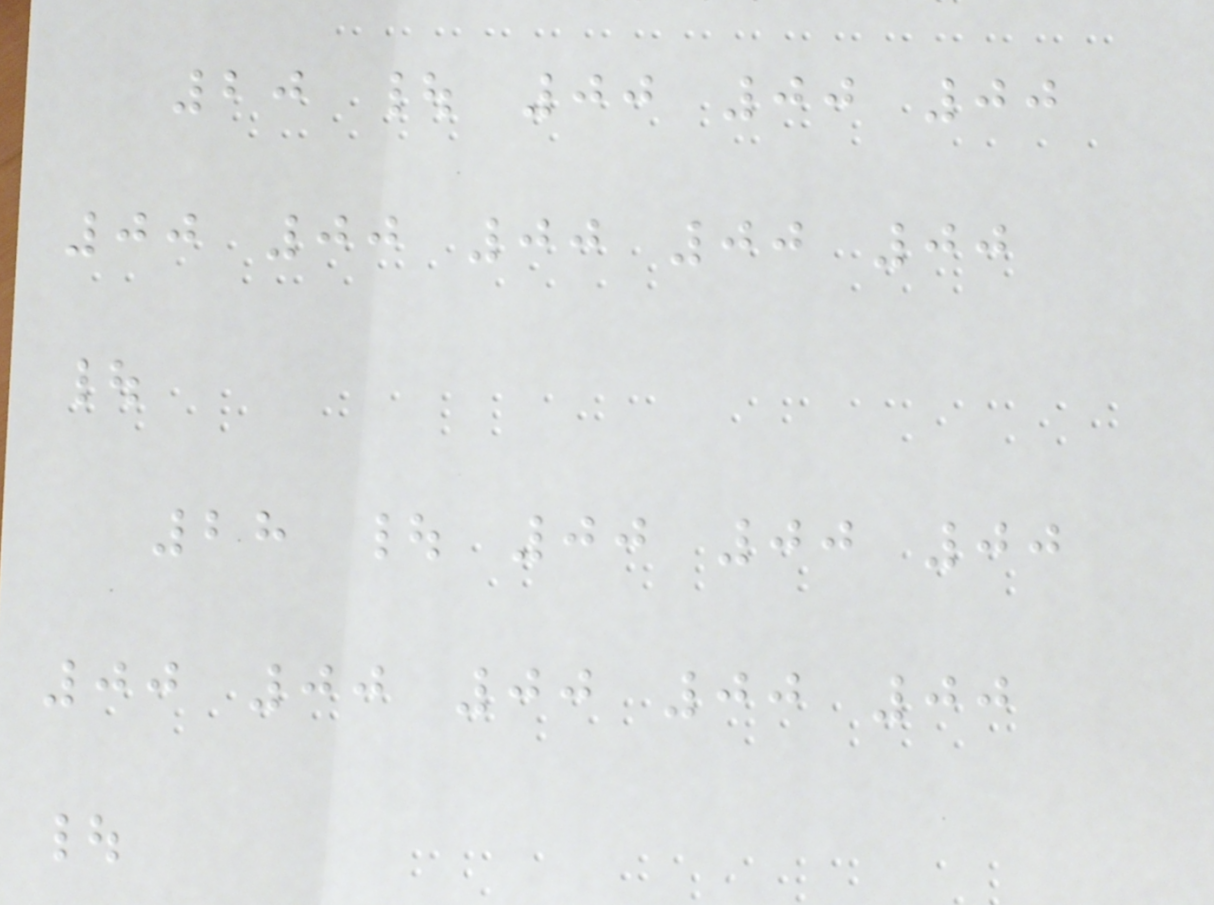20 | 00 00 00
00 00 00 00 00
|
28 | 00 00 00
00 00 00 00 00
|
